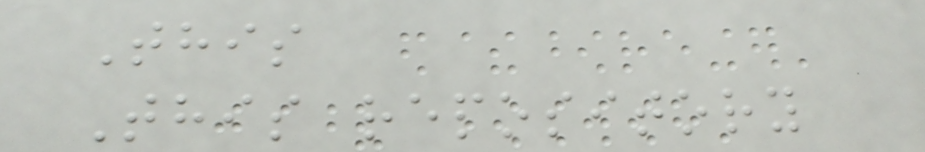This
This repository
